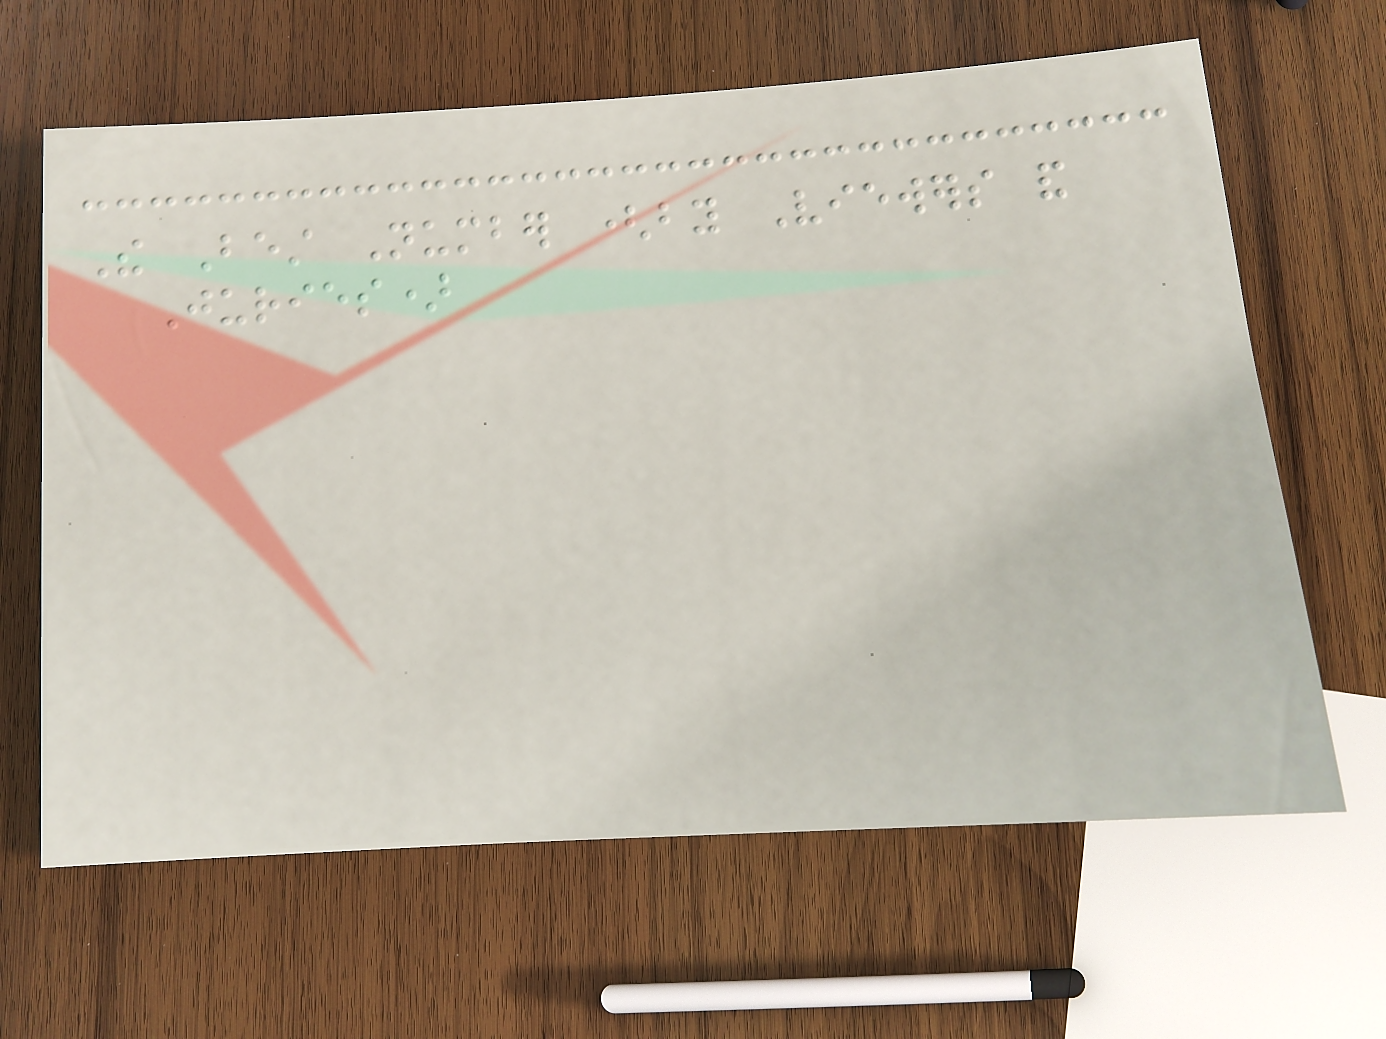The Best Number (by Viewers and
Juries)
